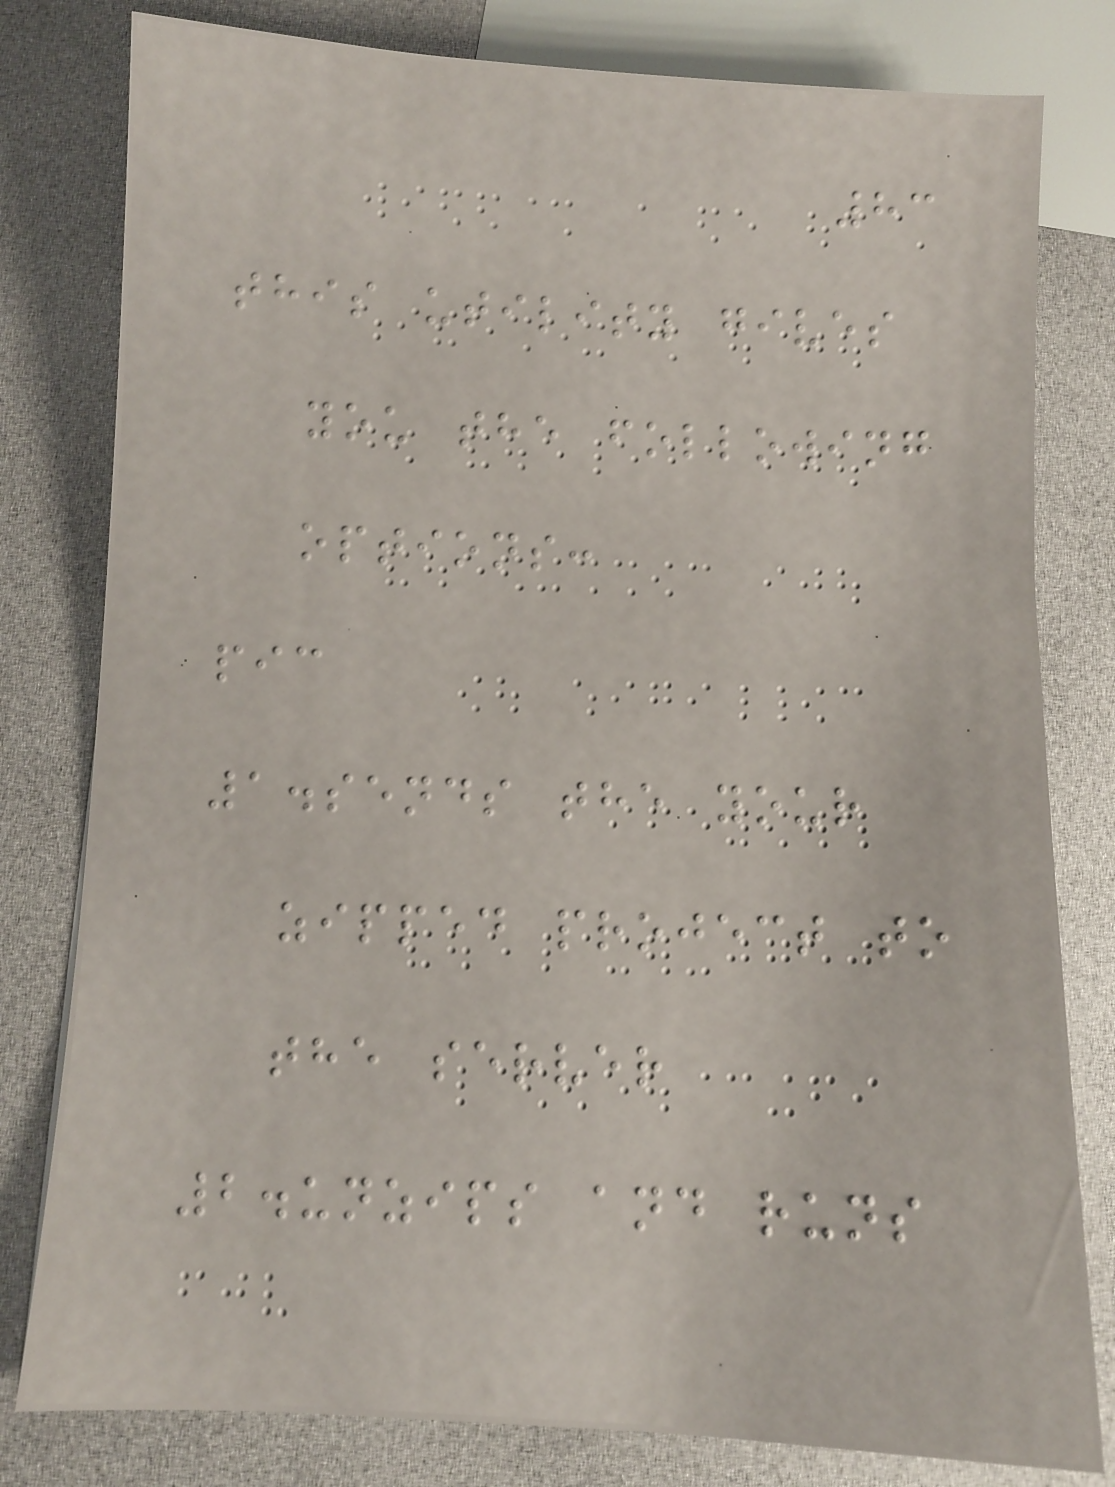83
this utility gives
you the following
options:
pic
1.sends the your
zipped project to
the server
2.unzips and runs
